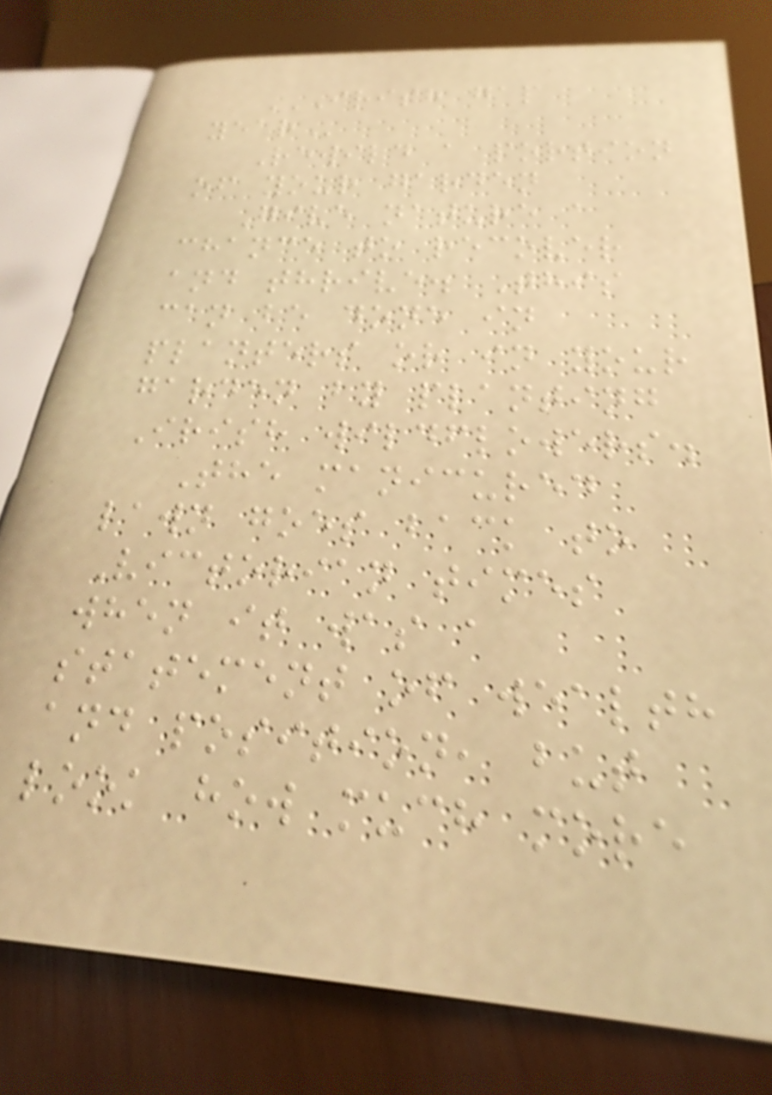IRISH GAP
YEAR
Rewild a portion
of your garden
Give nature a
chance to recover
and thrive. This
can be done in
planters or in your
garden by planting
Irish wildflowers.
The manicured
lawn goes back to
Victorian times
when it was a
statement of wealth
and position, but
look how much more
